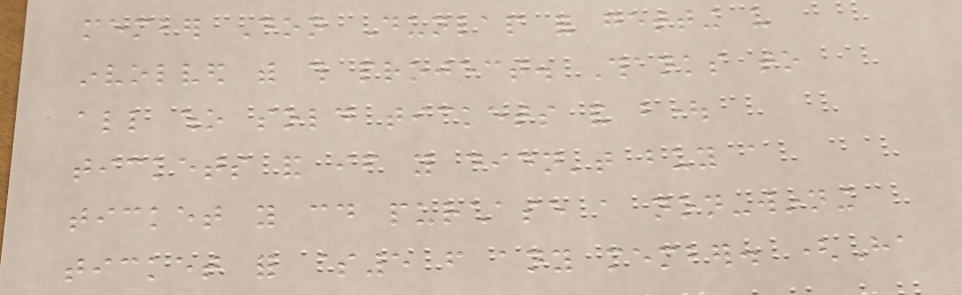member Don Dunlap for getting us
involved with this project. Thanks to
all who sold tickets and bought
tickets and if you didn't buy a
ticket you could purchase a non-winning
ticket for $5 from any member. (Ha
